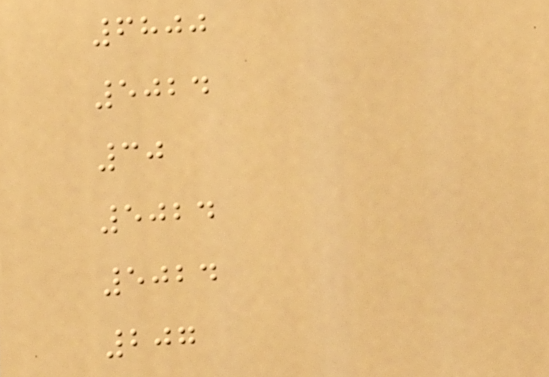6800
5024
30
5024
5024
207
